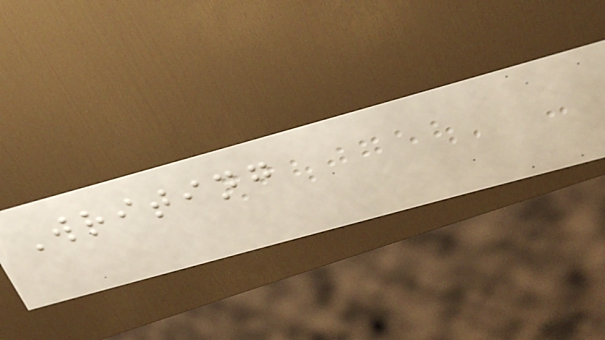Writing
